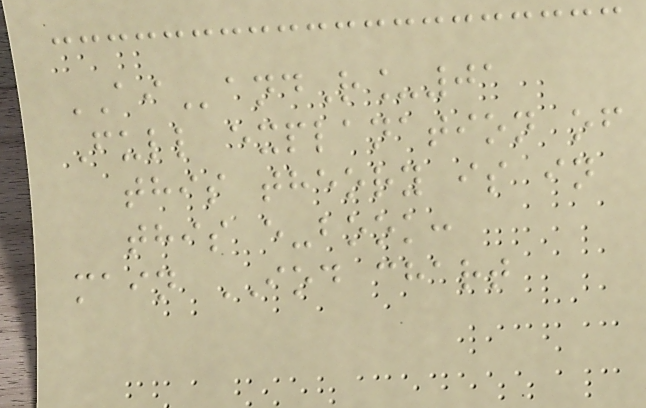AIandR_01
Full explanation of
this theory is in
this e-book:
main IOD chart
